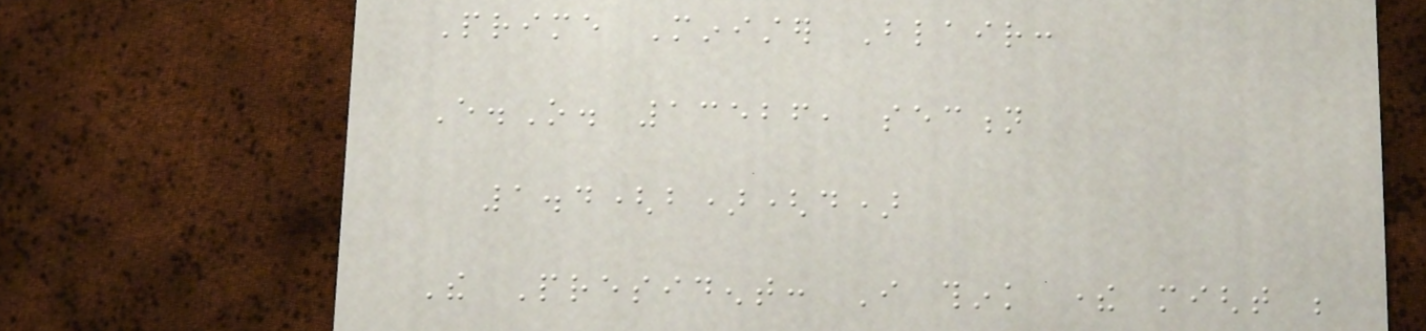Prime Minister Blair:
E.O. 13526, section
1.4(b)(d)
The President: I think there might be
